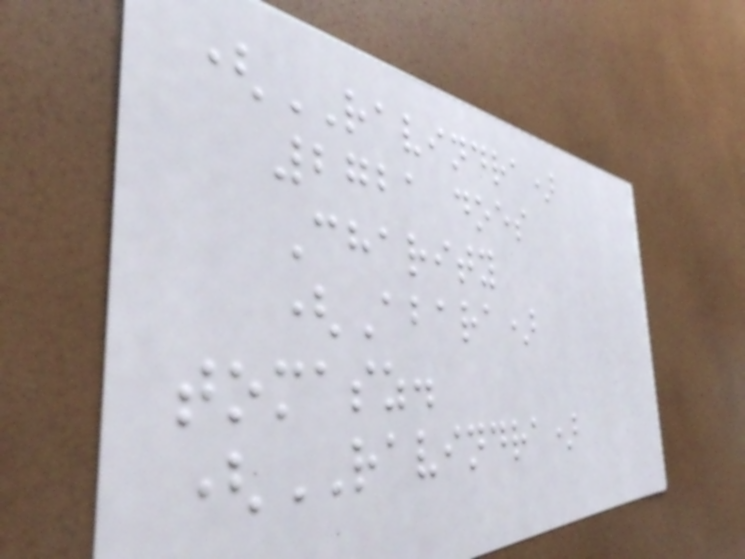(RAVINDRA)
2721 does
Charity
(Abara)
tomasz.
(RAVINDRA)
